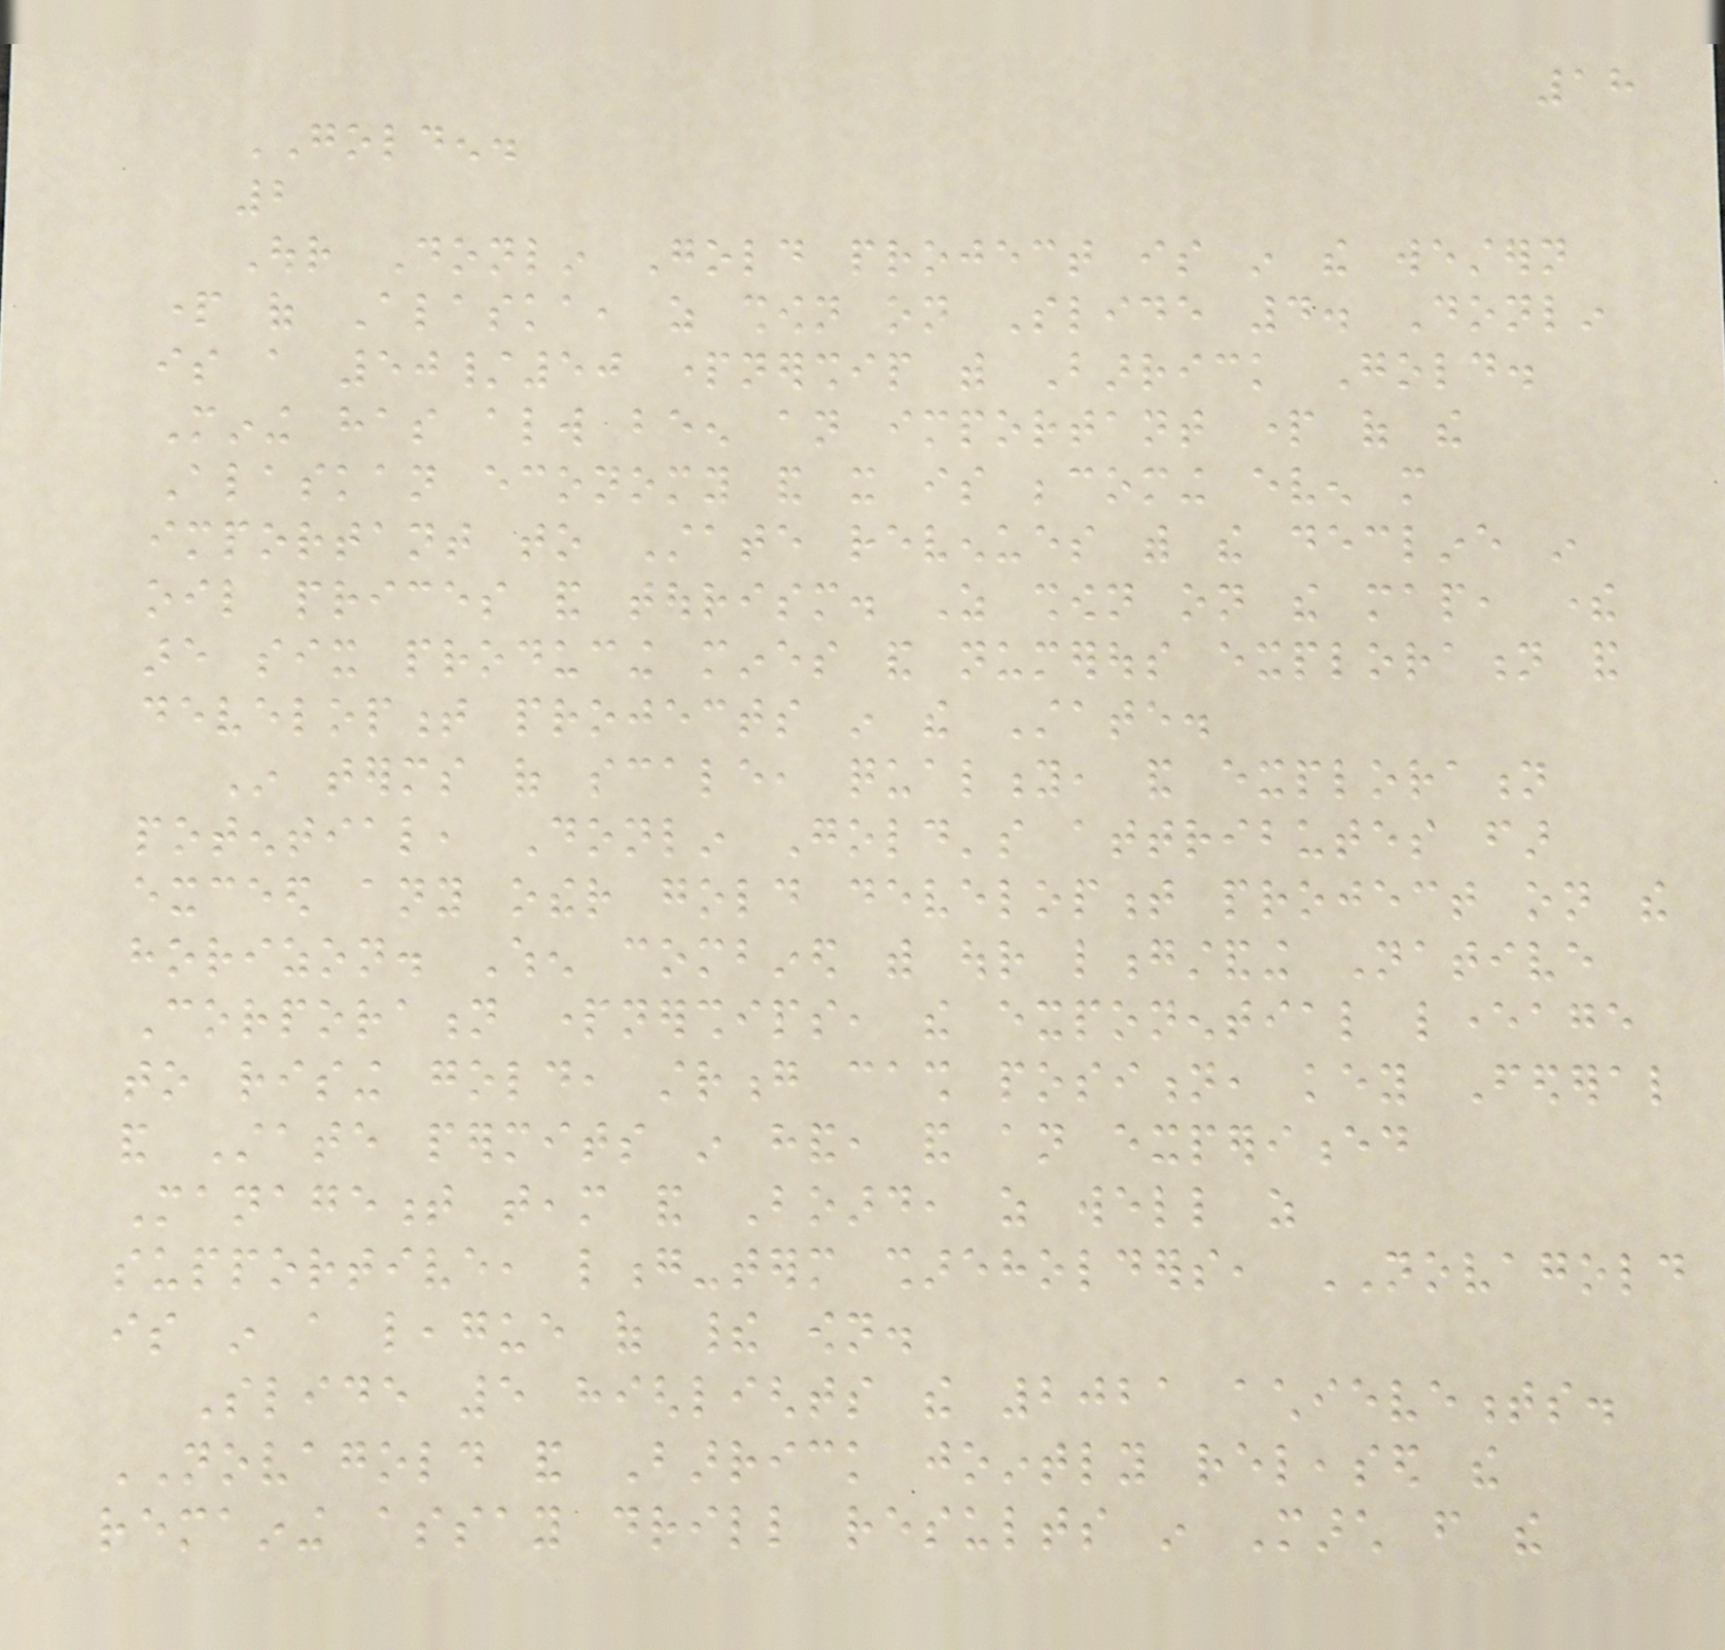18
GOLDEN.
2
Our Donlin Gold project is in the western
part of Alaska, as shown on Slide 4. Donlin
is a 50/50 partnership with Barrick Gold.
Mining has always been an important part of the
Alaskan economy and it is becoming even more
important to State revenues with the decline in
oil prices and tourism. As shown on the map, there
are six producing mines and numerous exploration and
development projects in the State.
In terms of scale, quality, and exploration
potential, Donlin Gold's attributes far
exceed any other gold development project on the
horizon. When combined with our longstanding Native
Corporation partnerships, the exponential leverage
to rising gold, strong cash position, key Federal
and State permits in hand, and an experienced
Management team and Board, as well as
supportive, long-term shareholders, NOVAGOLD
is in a league of their own.
Slide 5 highlights the 2021 achievements.
NOVAGOLD and Barrick jointly released the
remaining assay drill results in March from the
